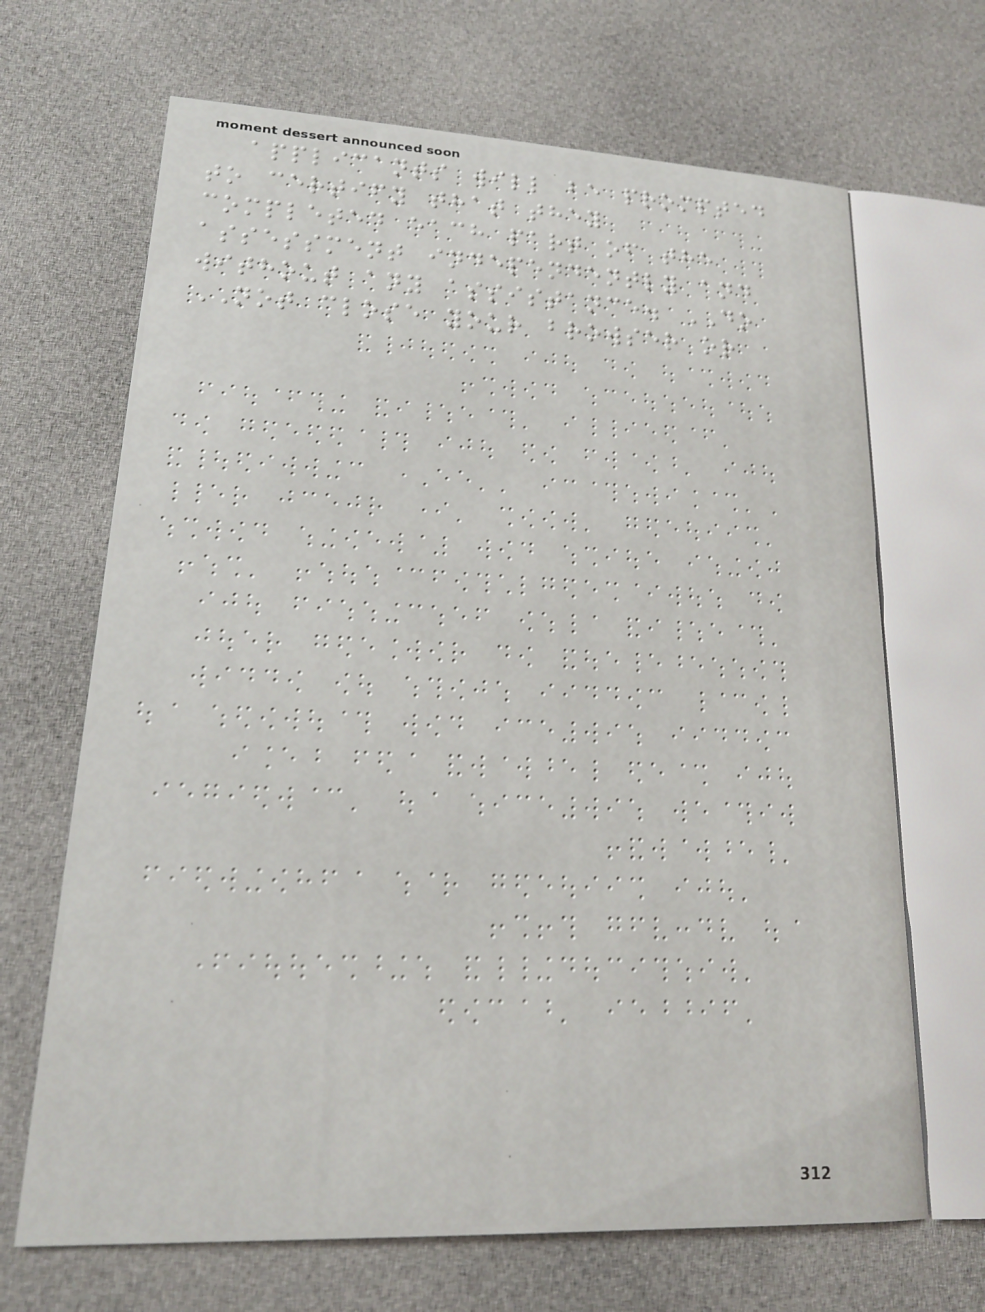applicants will be prompted
to certify that they
completed each part of the
assessment independently and
without any assistance. DO
NOT close your browser or
